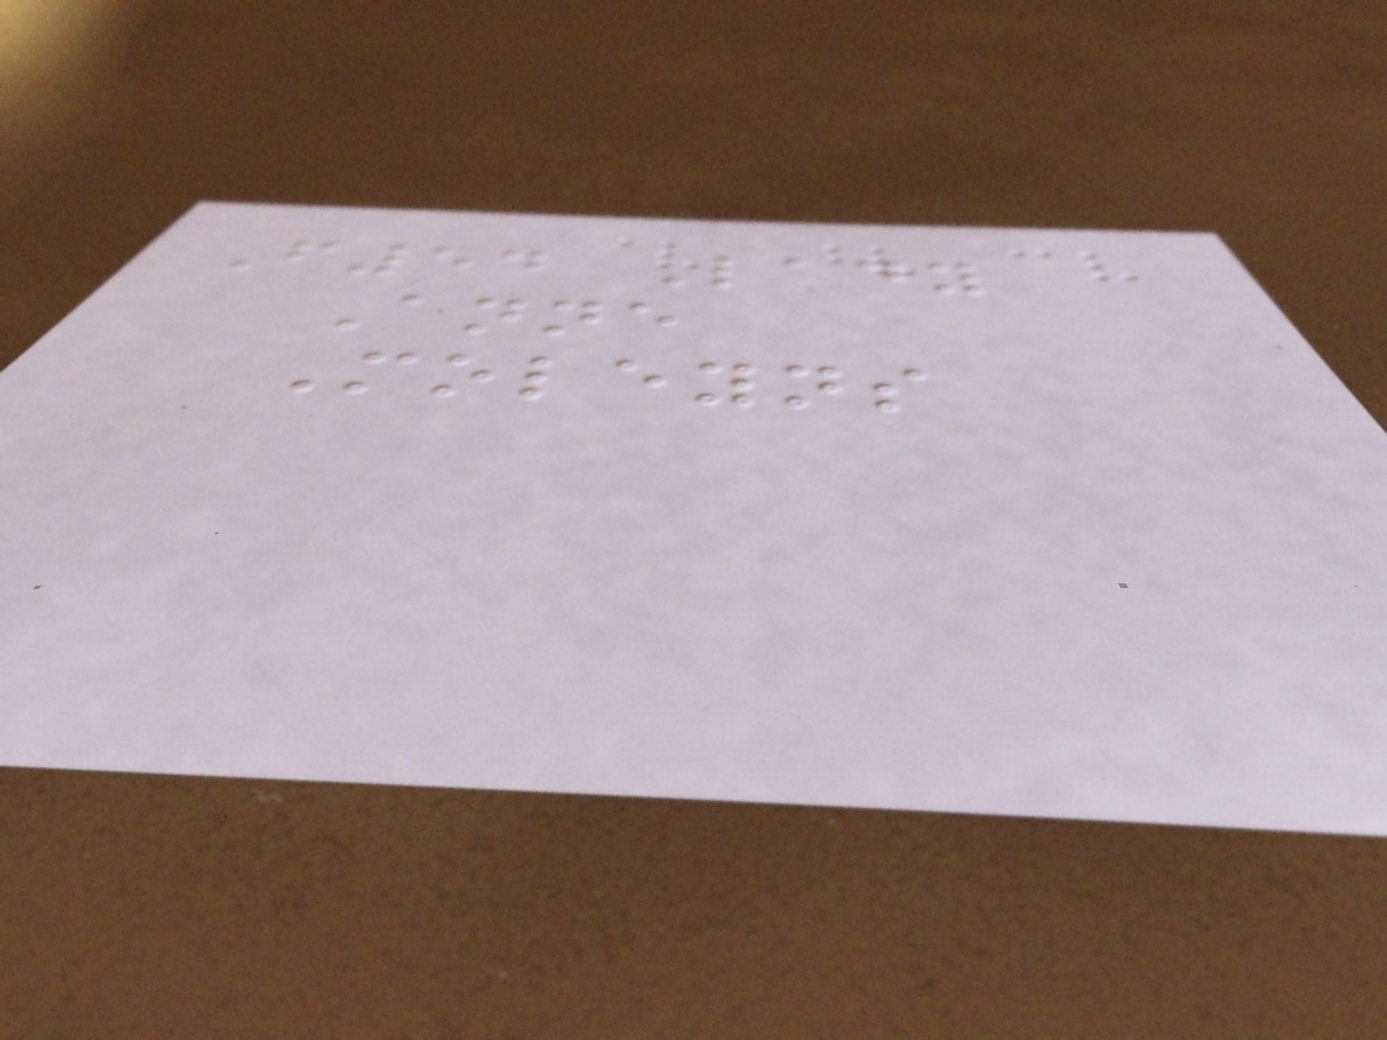F54 Lady
Anne
Moleyns
